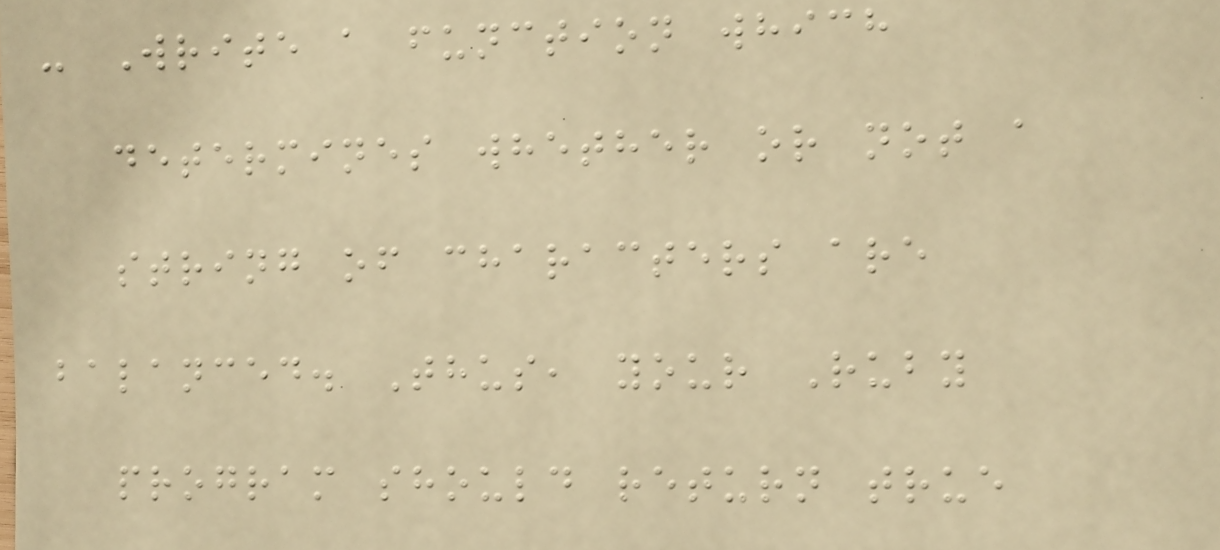- Write a function which
determines whether or not a
string of characters are
balanced. Thus, your Ruby
program should return true
